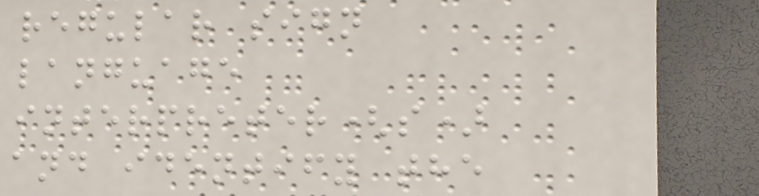regular sign
language
interpreter(s)
and identify the
